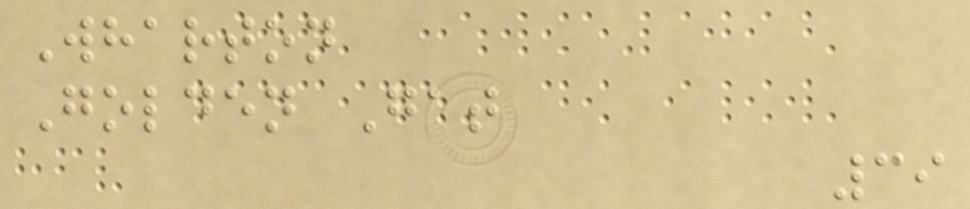Wharton
Golden Gat
39
